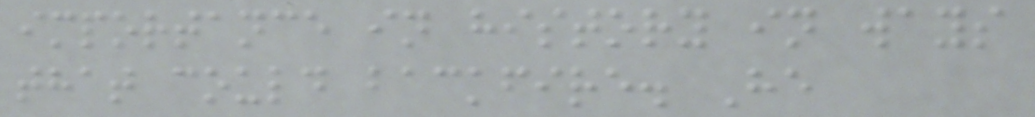importance in history in ways
that could backfire. He
